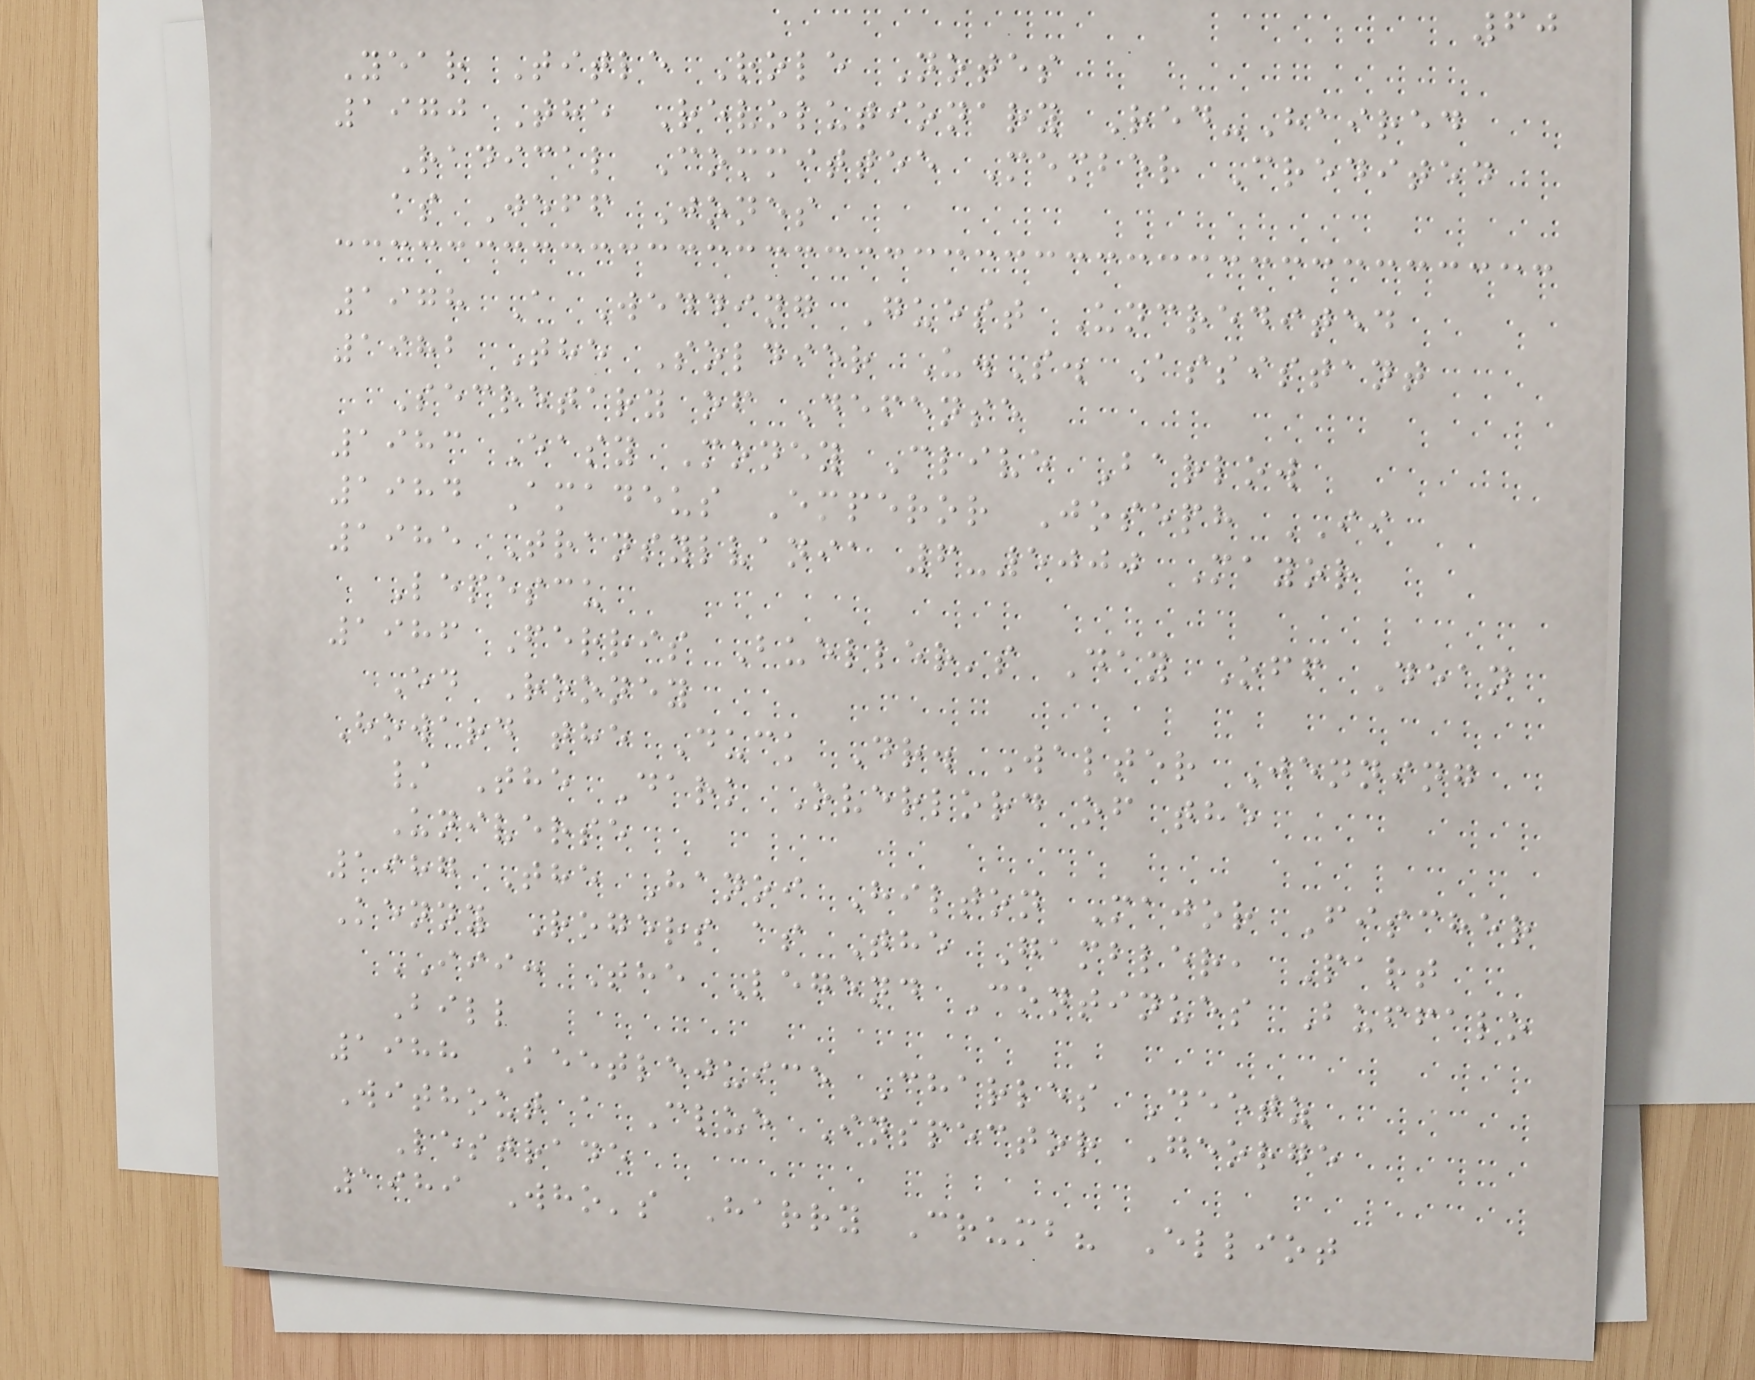60
Year Title Role Notes
1970 The Revolutionary Red-Haired
Radical Committee Member Credited
as Jeff Jones
1978 A Wedding Guest Uncredited
1982 The Soldier U.S. Assistant
Secretary of Defense
1983 Easy Money Clive Barlow
1984 Amadeus Emperor Joseph II
1985 Transylvania 6-5000 Mayor
Lepescu
1986 Ferris Bueller's Day Off Dean
Ed Rooney
Howard the Duck Dr. Walter Jenning
/ The Dark Overlord of the
Universe
1987 The Hanoi Hilton Major Fischer
Kenny Rogers as The Gambler, Part
III: The Legend Continues Buffalo
Bill
1988 Beetlejuice Charles Deetz
Without a Clue Inspector George
Lestrade
1989 Who's Harry Crumb? Elliot
